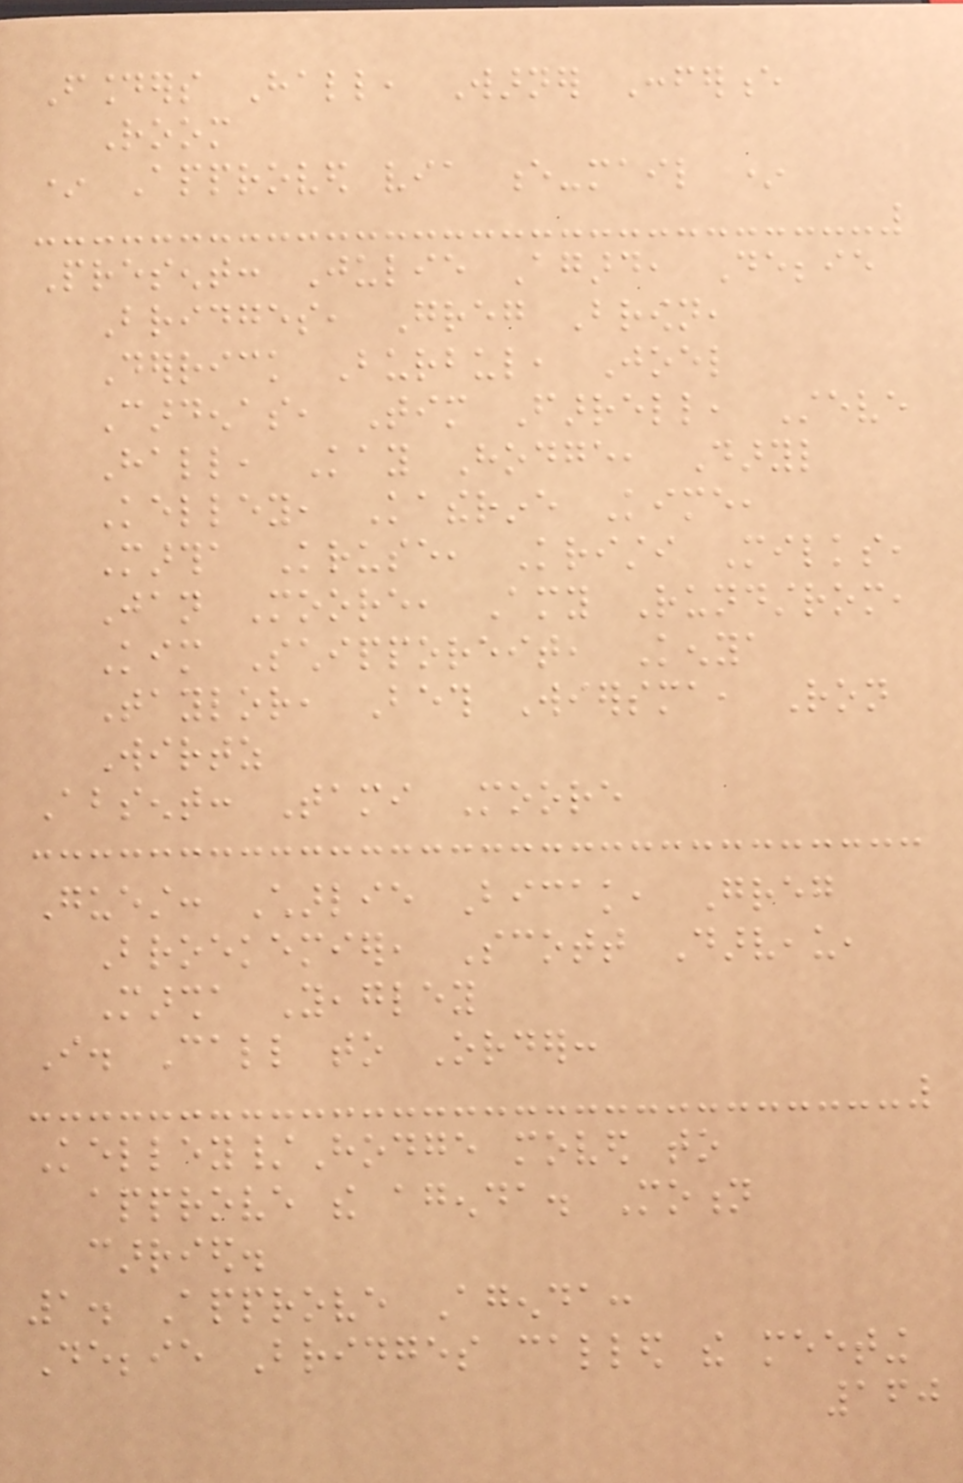Founders Hall, Warner Conference
Room
* Approved via e-mail *
Present: Julie Agard, Debbie
Bridges, Greg Brown,
Derrick Burbul, Joel
Cardenas, Tim Farrell, Steve
Hall, Kay Hodge, Daryl
Kelley, Katherine Kime,
Martha Kruse, Kristi Milks,
Jan Moore, Amy Rundstrom,
Kim Schipporeit, Kenya
Taylor, Beth Wiersma, Ron
Wirtz
Absent: Tami Moore
Guest: Charlie Bicak, Greg
Broekemier, Scott Darveau,
Marsha Yeagley
I. Call to Order:
Kelley/Hodge moved to
approve the agenda. Motion
carried.
1. Approve Agenda:
Debbie Bridges called the meeting
160
